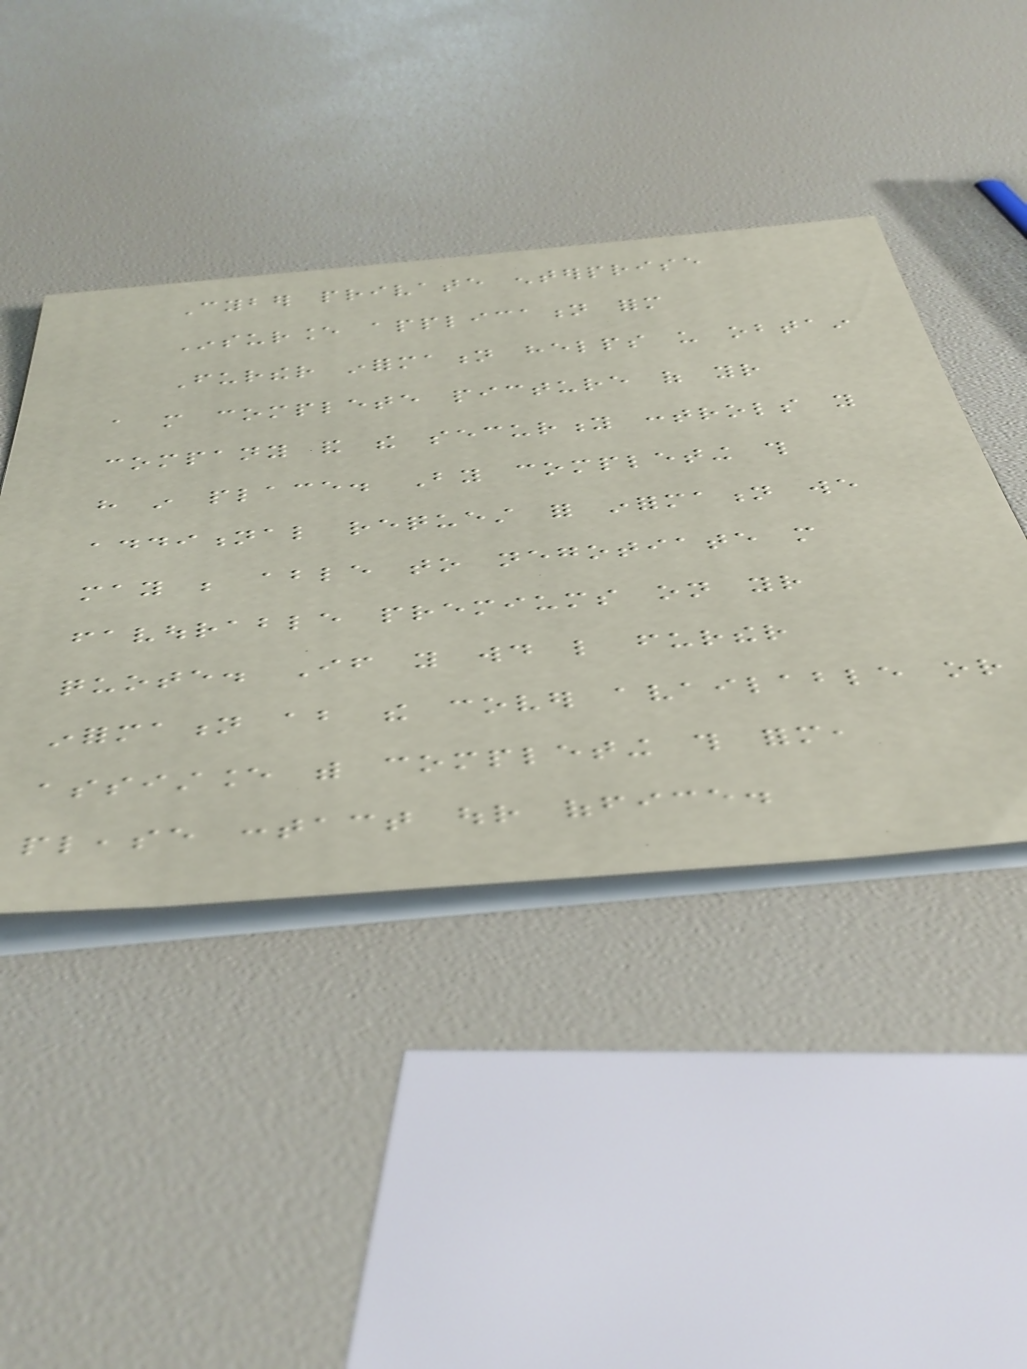Cyber private enterprise
Insurance application form
Further information helps us obtain
a more complete picture of your
company and the security controls you
have in place. By completing this
additional request for information we
may be able to negotiate more
favourable premiums on your
quote. If you would like further
information about the cover available or
assistance with completing this form,
please contact our office.
